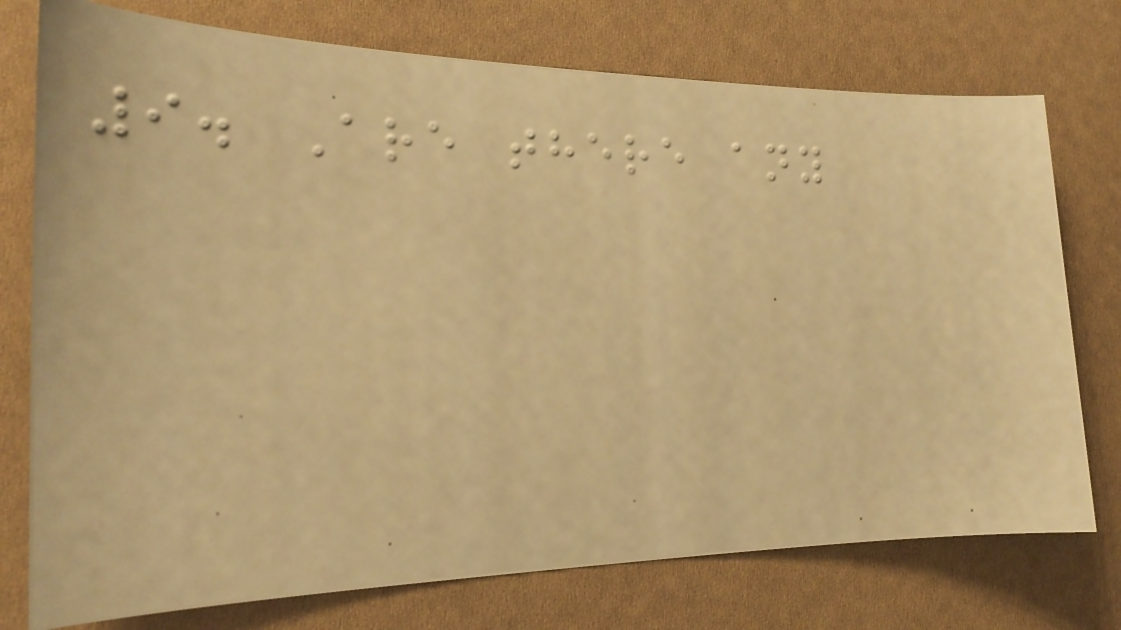9. Are there any
